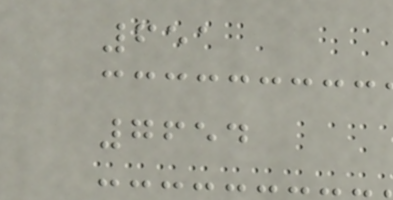651
7654
